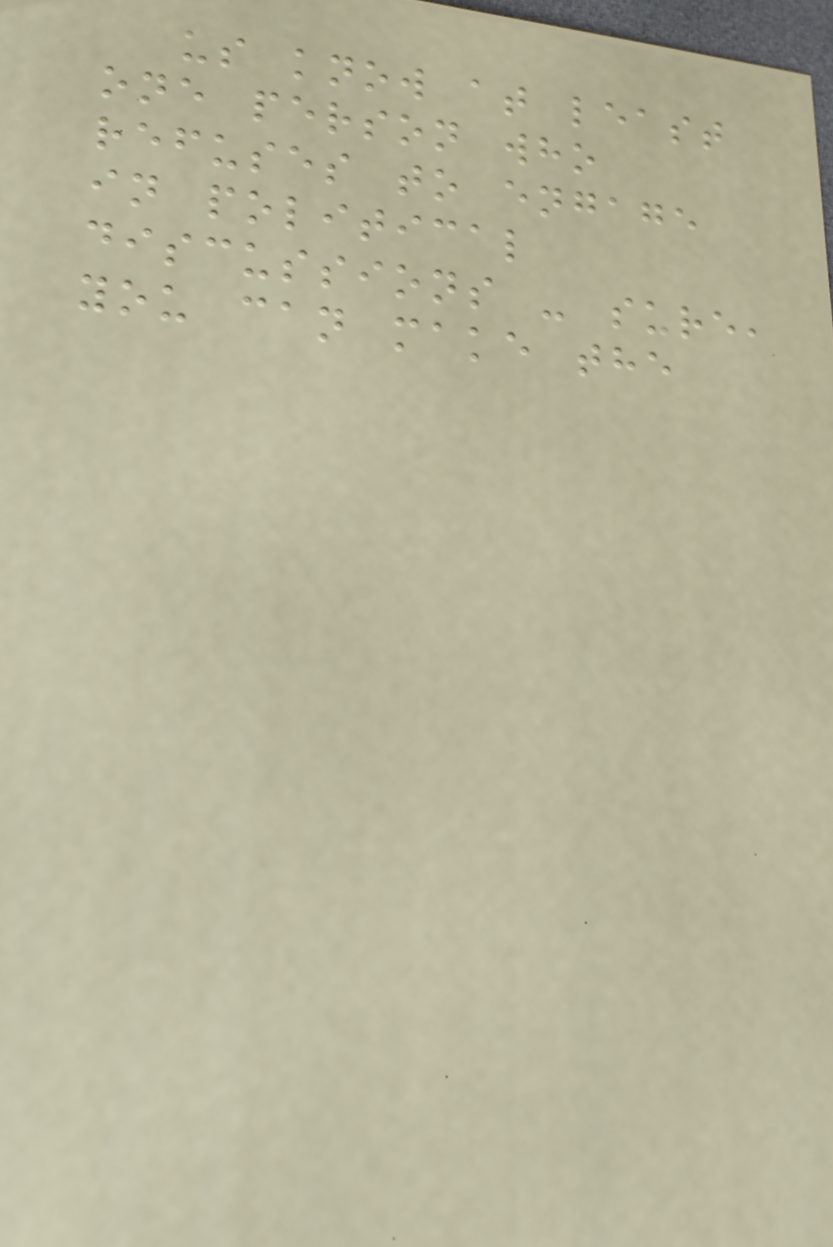us know at least
one person who
refuses to engage
in political
discussions - sure,
you can make the
